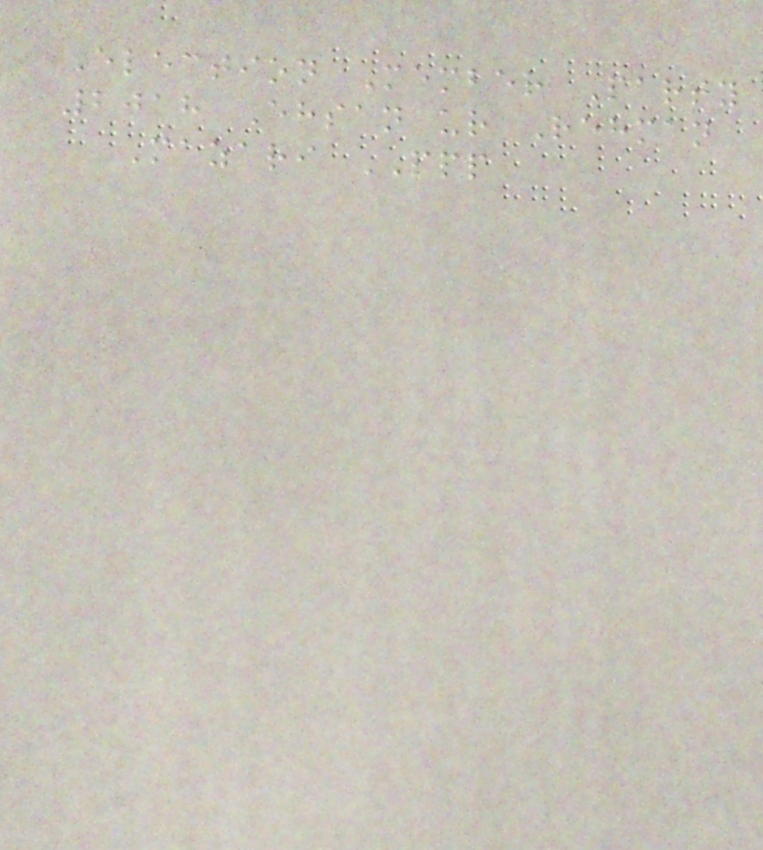Election Member Party
2018 Ehsan ur Rehman
Mazari PPP
